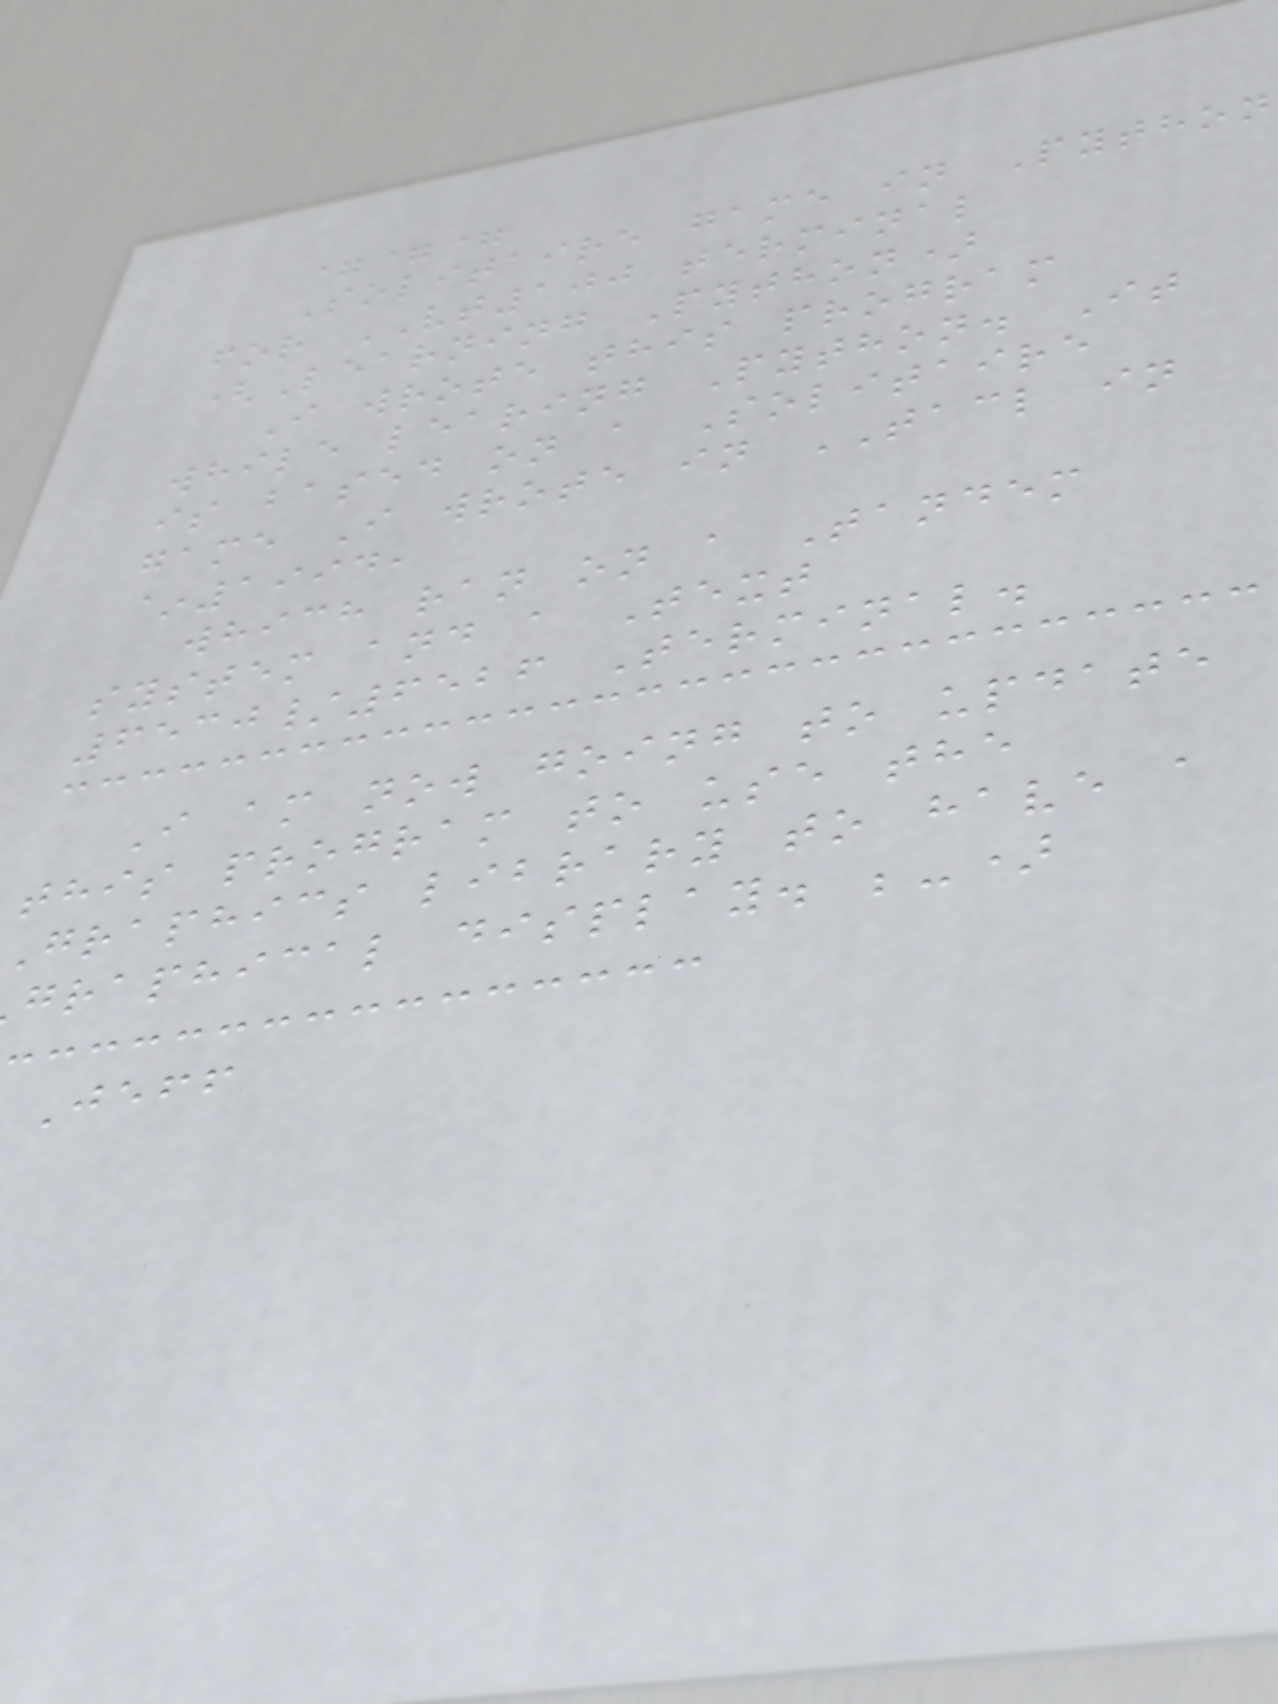===
Solitaire game in Python
for VT100 terminal
(Learning Python)
I wrote this program
while learing Python. It
is based on a Solitaire
game I wrote in TACL in
~1994,
which ran on a Tandem
system and a Text
6530/6526 Terminal.
I am now going to update
this program to use the
graphics library to have a
graphical display. ;-)
Jeff
